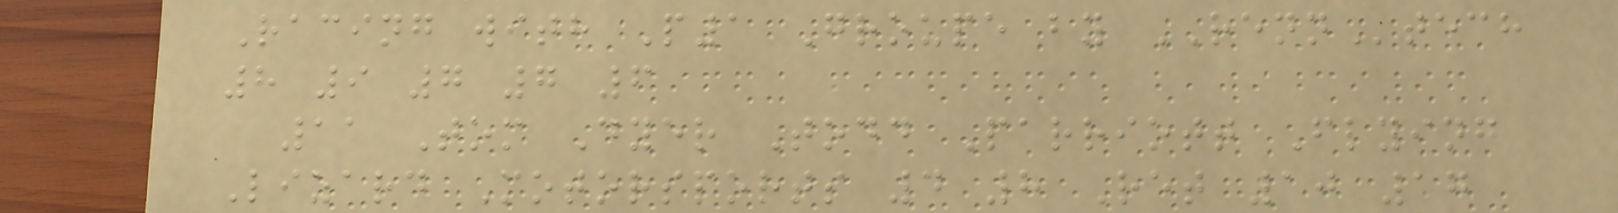Racing with P1 Groupe by RENNtech
8 9 7 7 6
11 Tom Dyer Todd Parriott Flying
Lizard Motorsports 4 8 Ret 10 17
